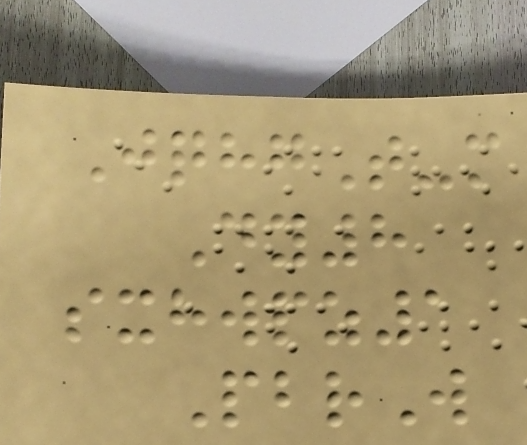JqhgT-m
Dy8
sxhwpz1
PbrW
